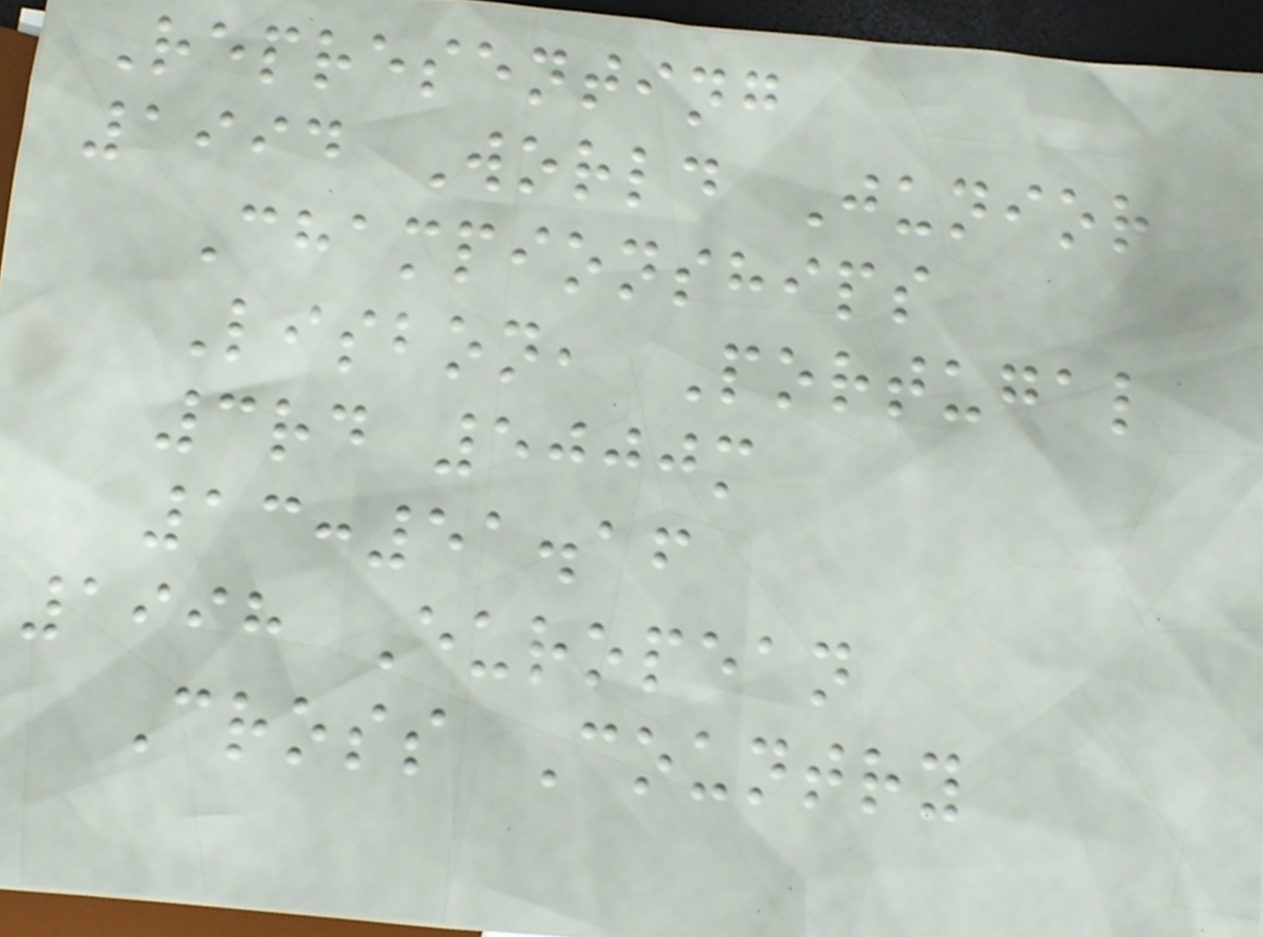Representing
1994 World Junior
Championships
Lisbon, Portugal
3rd 5000m
13:51.16
1998 European
Cross Country
